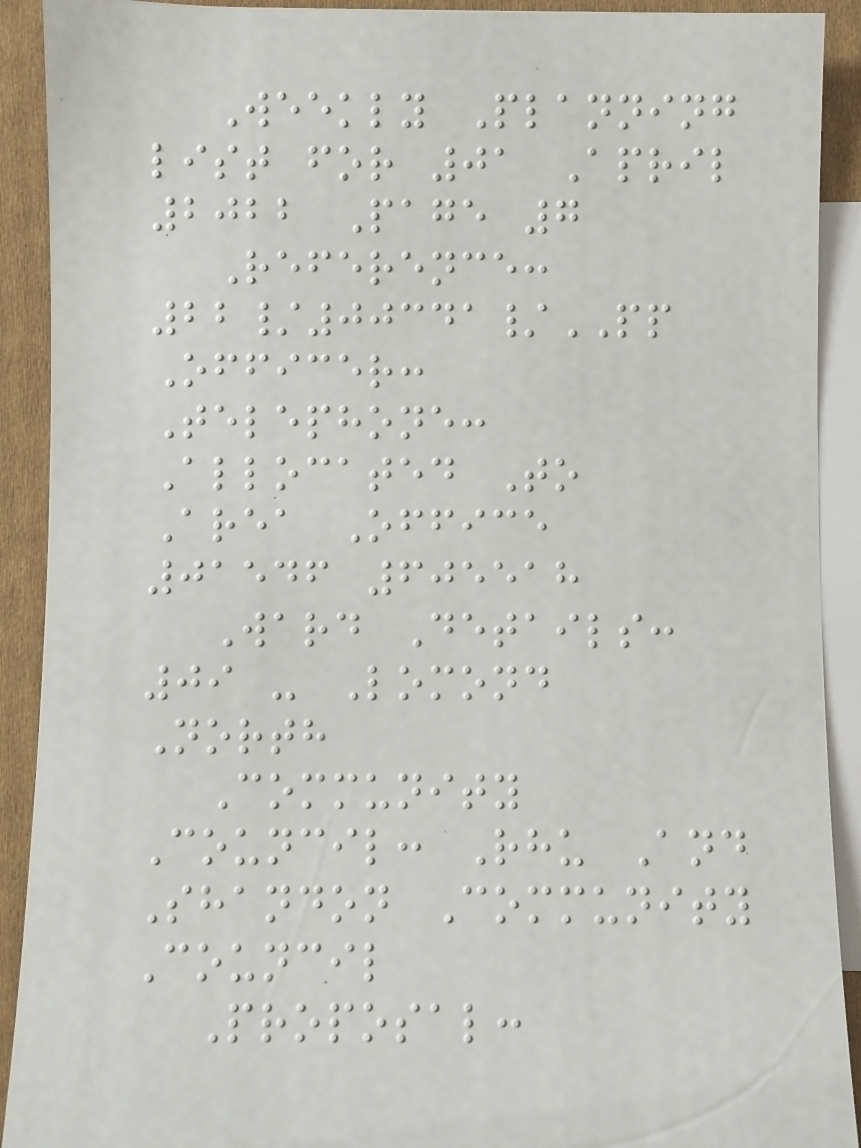Weekly Planning
list for 01 April
2022 Page 7
Reference:
22/00341/PP
Officer:
Telephone:
Allocated To
Area Office
01546 605518
Ward Details:
09 - Lomond
North
Community
Council: Rhu And
Shandon Community
Council
Proposal:
